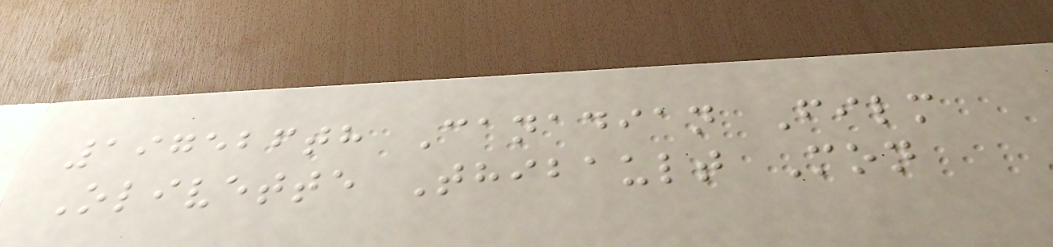197526th Canadian Film
Olivette Thibault Mon
